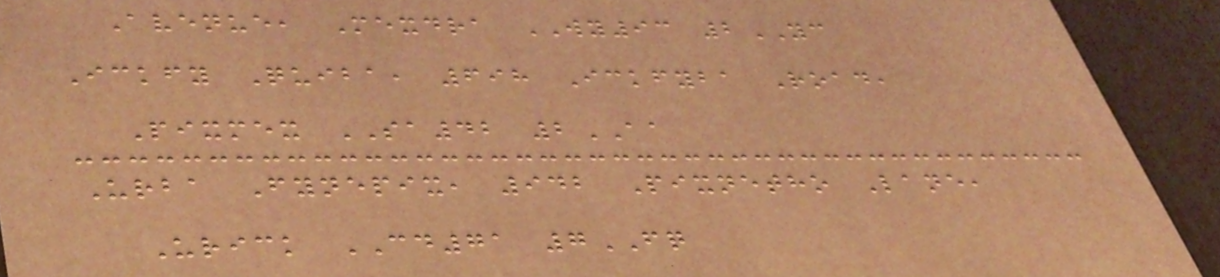Avenue, Mexdra WY93 2YC
Ickfy Quiba, 698 Ickfyba Road,
Pixmex SA42 2AA
Urba Fynepix, 942 Pixnetho Lane,
Urick CD71 7FQ
